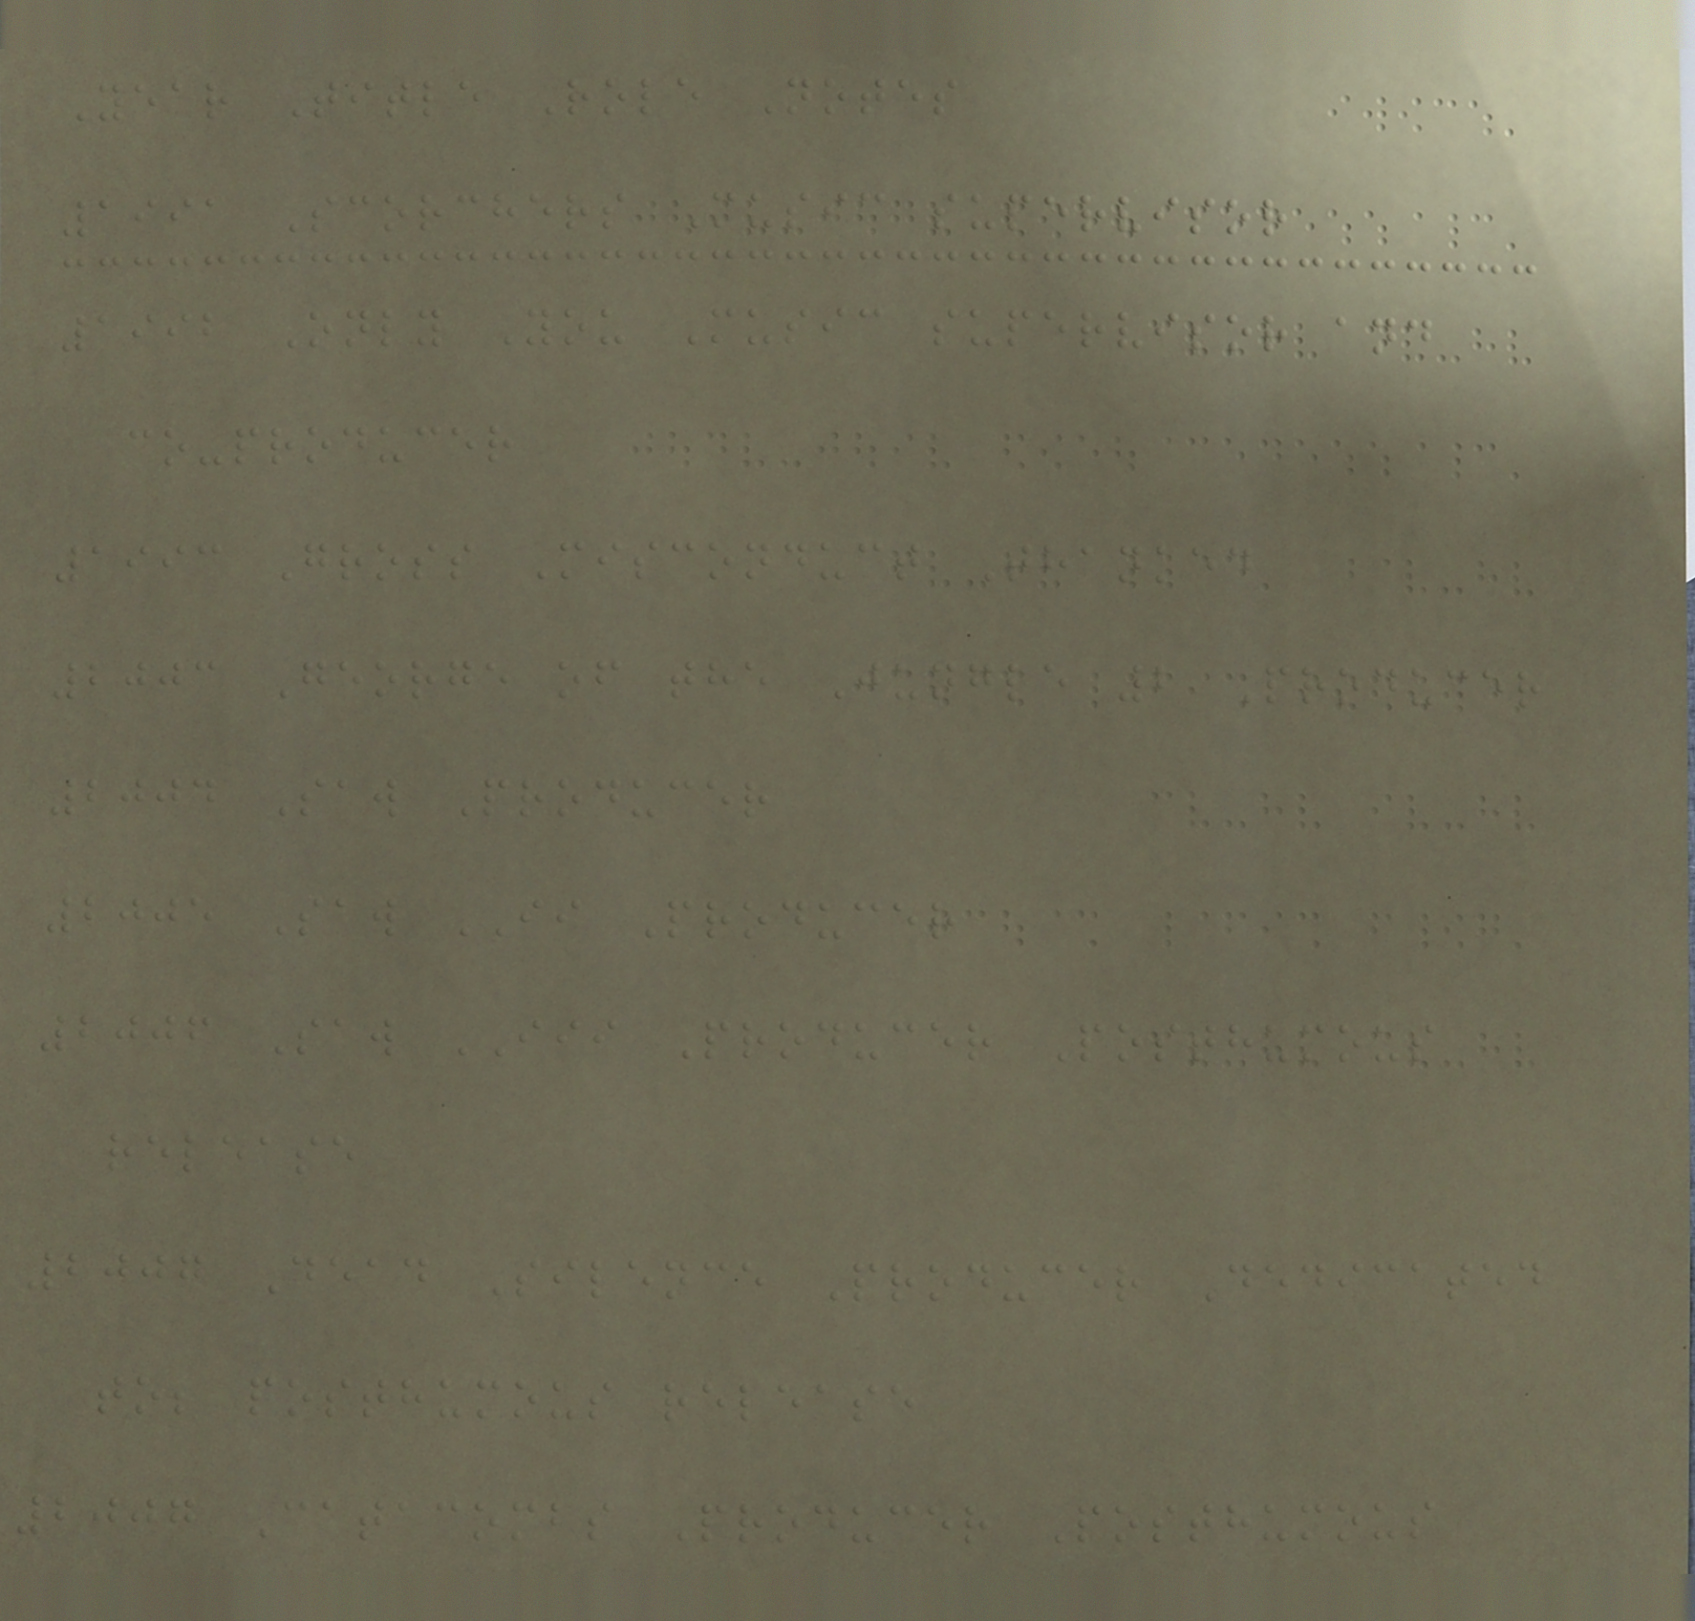Year Title Role Notes
1991 Scorchers Music supervisor
1992 Only You Music supervisor and
co-producer
1993 Gross Misconduct Thanked
2003 George of the Jungle 2 Producer
2004 Saw Producer
2005 Saw II Producer
2006 Saw III Producer Posthumous
release
2007 Dead Silence Producer Dedicated
to; posthumous release
2007 Catacombs Producer Posthumous
